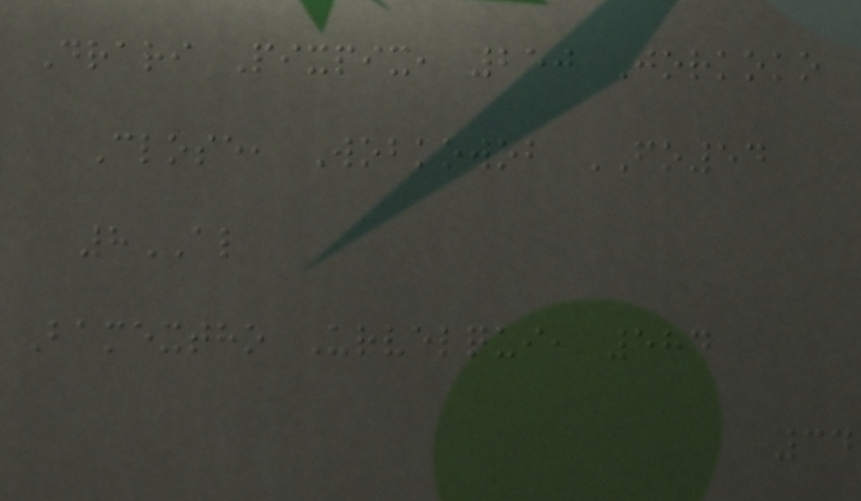Drari Pixpix, 250 Jorkoko
Close, Wobkowob FO54
8AL
Bamextho Urvelqui, 584
34
